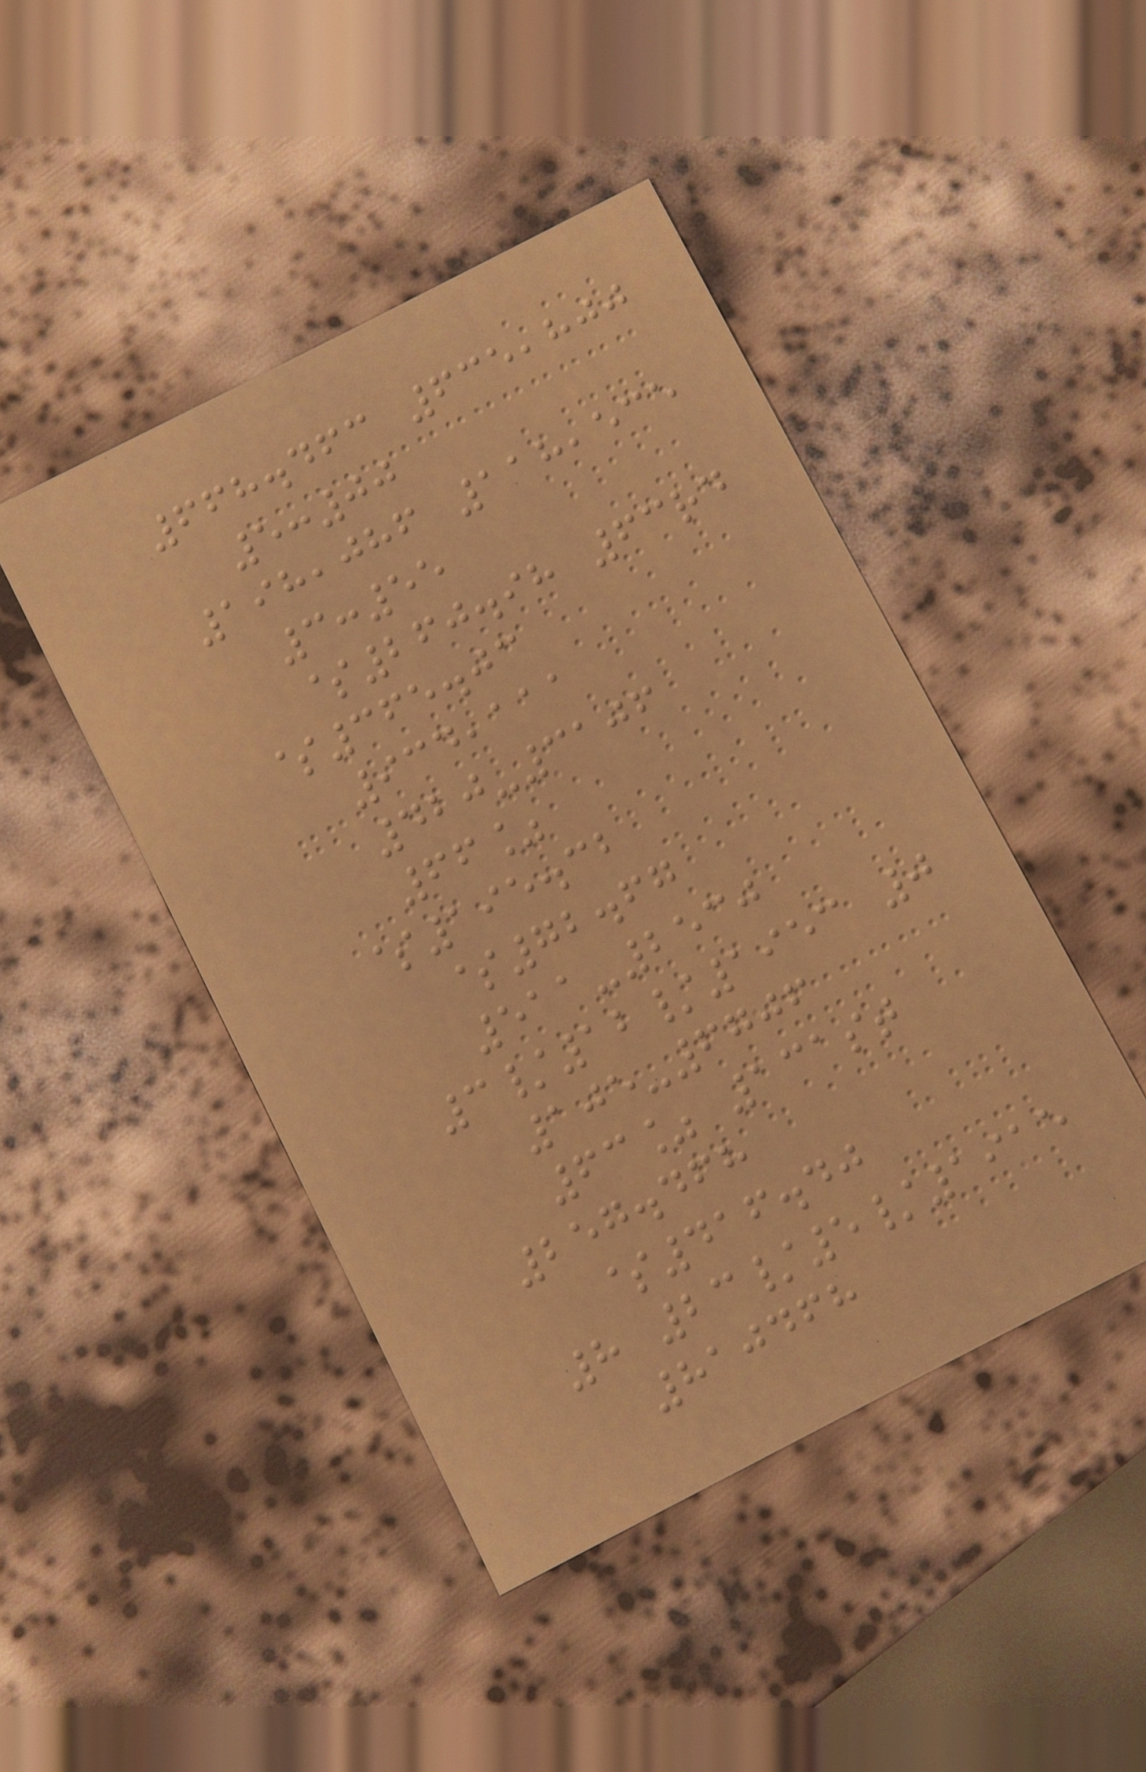668.463 635,800
5:00
198,086 118,535
3:55
$260.98 63rd
$365.03
934,111
420-3106
66%
$195.32
$72.67
511-2530
3/12/1953 0
105-6706
63% 131st
257.468
$416.40
8 23/5/1915
810468
